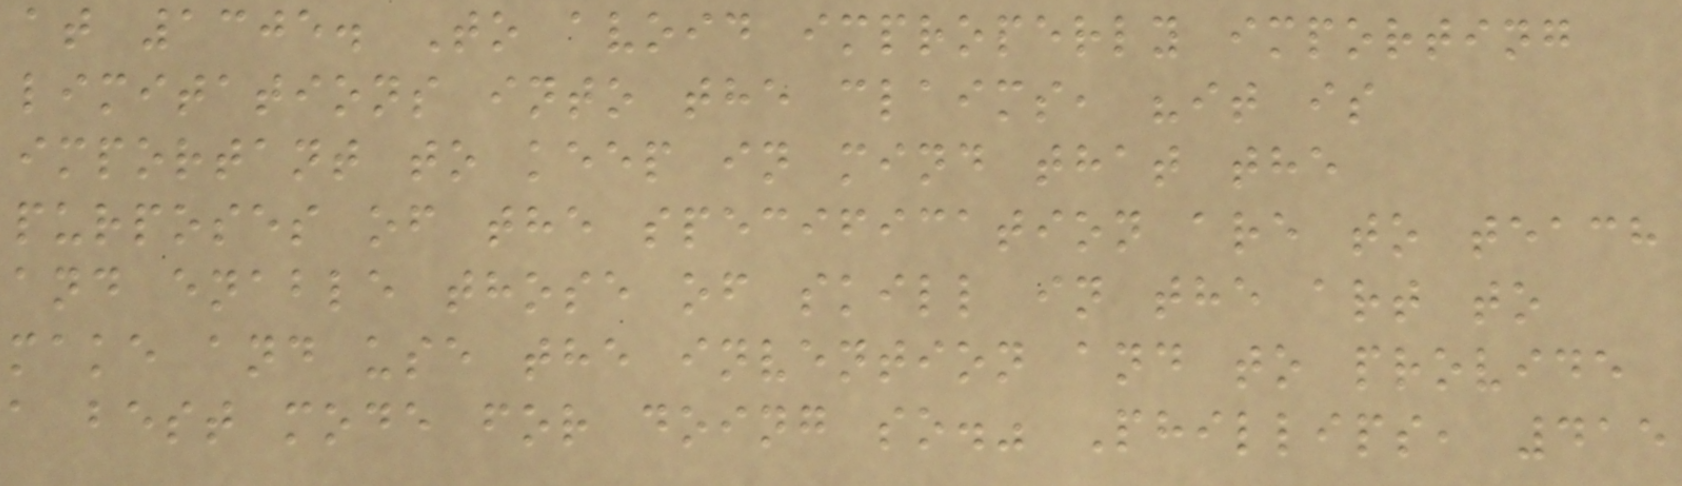at 1305. To avoid improperly importing
limitations into the claims, "it is
important to keep in mind that the
purposes of the specification are to teach
and enable those of skill in the art to
make and use the invention and to provide
a best mode for doing so." Phillips, 415
